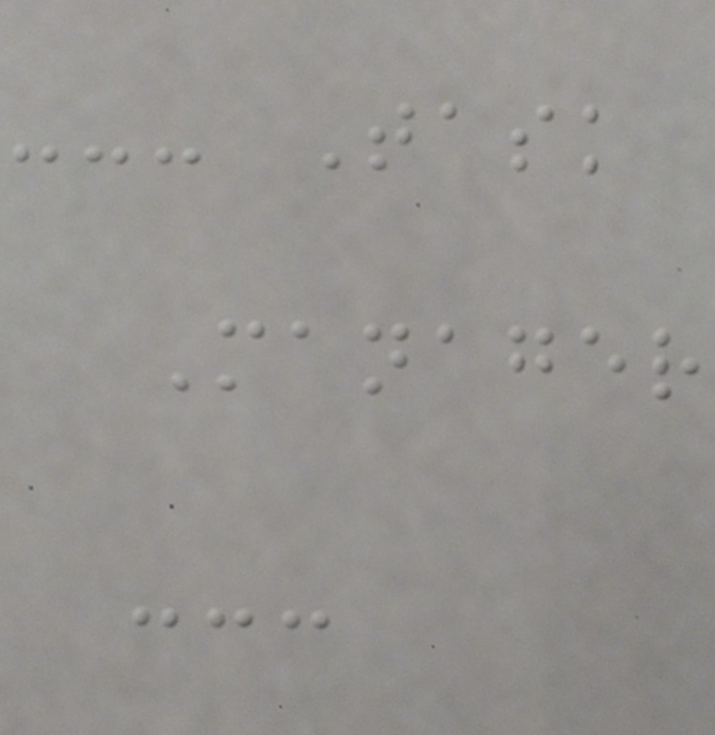--- Task
Manager
---
